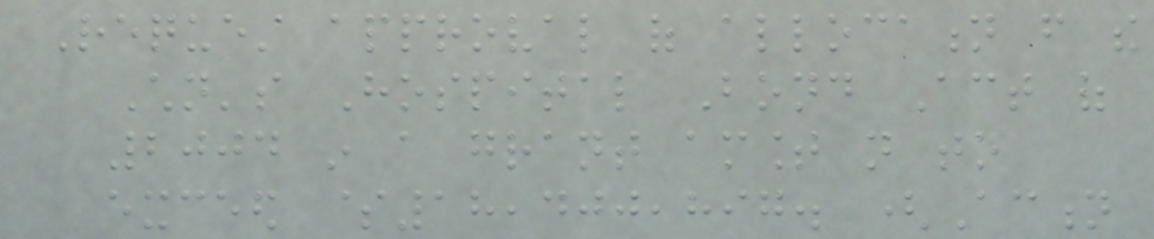Request approval of allocation from the
Children's Hospital Bond Act of
2004 in a grant amount not to
exceed $18,400,897. (Action
